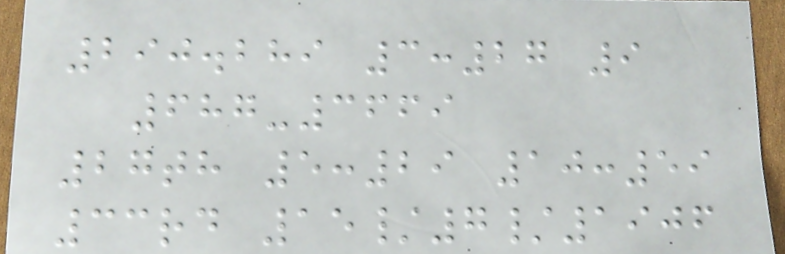290.289 3:27 9
687-3669
27th 5:29 10:59
33rd 15/7/1906
